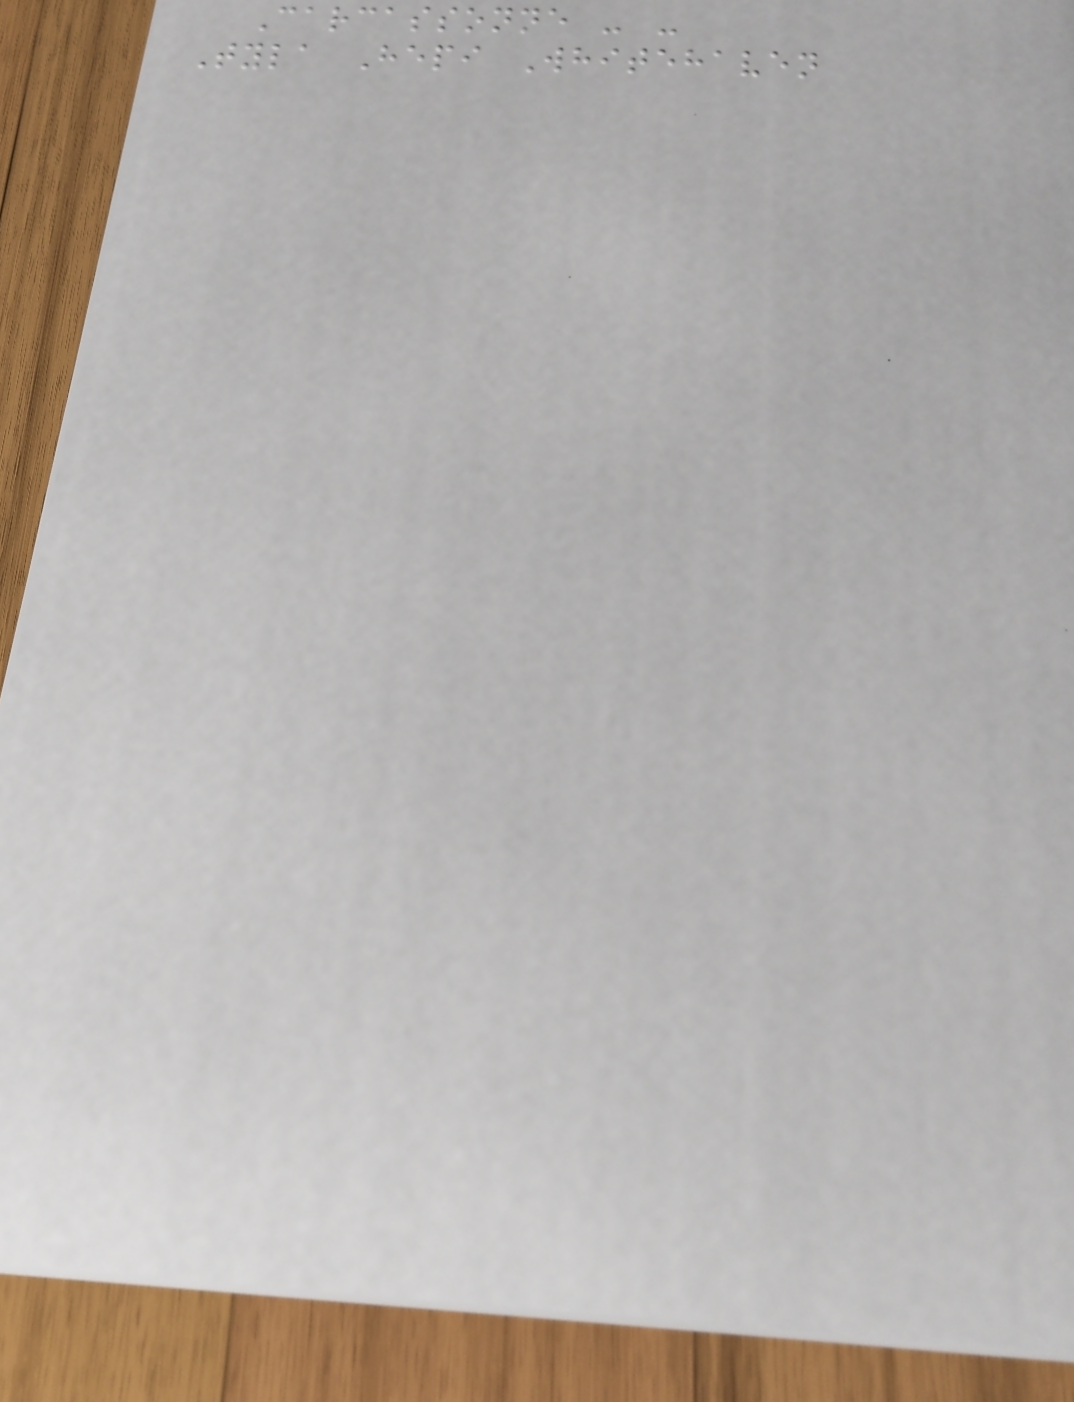Carcassonne - -
Tyla Hepi Whitehaven
